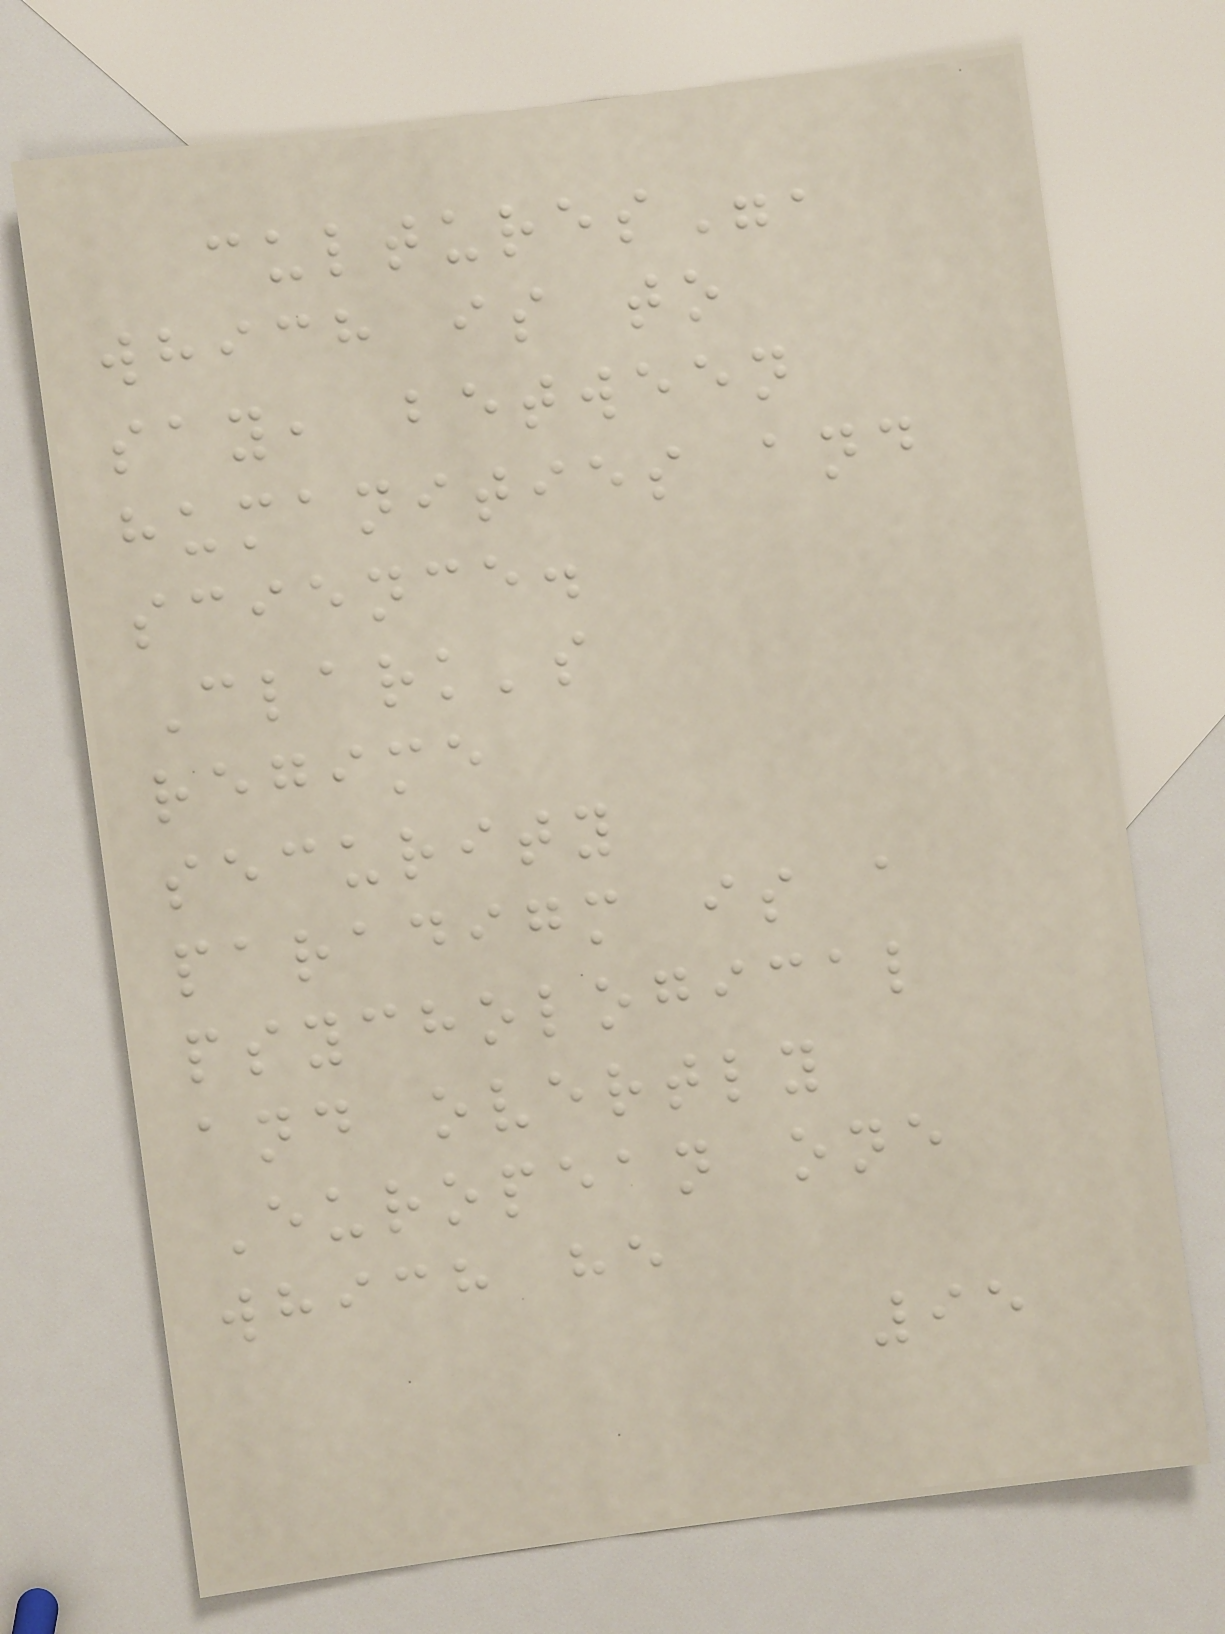cultures",
which is to
say, between
humanities and
science.
Clark's
regime
security
paradigm is a
psychological
and overtly
European one
which he
95
